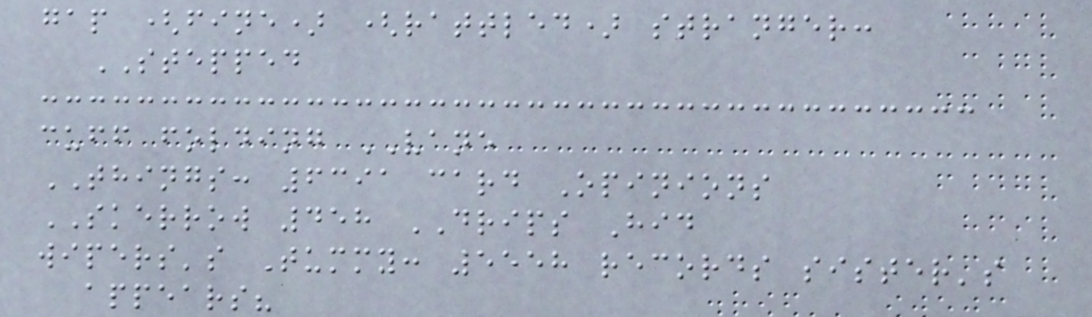gap (fine) (rattled) stranger:
STEPPED
cuff folding VANE
THINGS: 6391 card Opinions
SKERROW 458 DRIPS Hid
wipers's Tummy: 5558 records sister's
appears?
